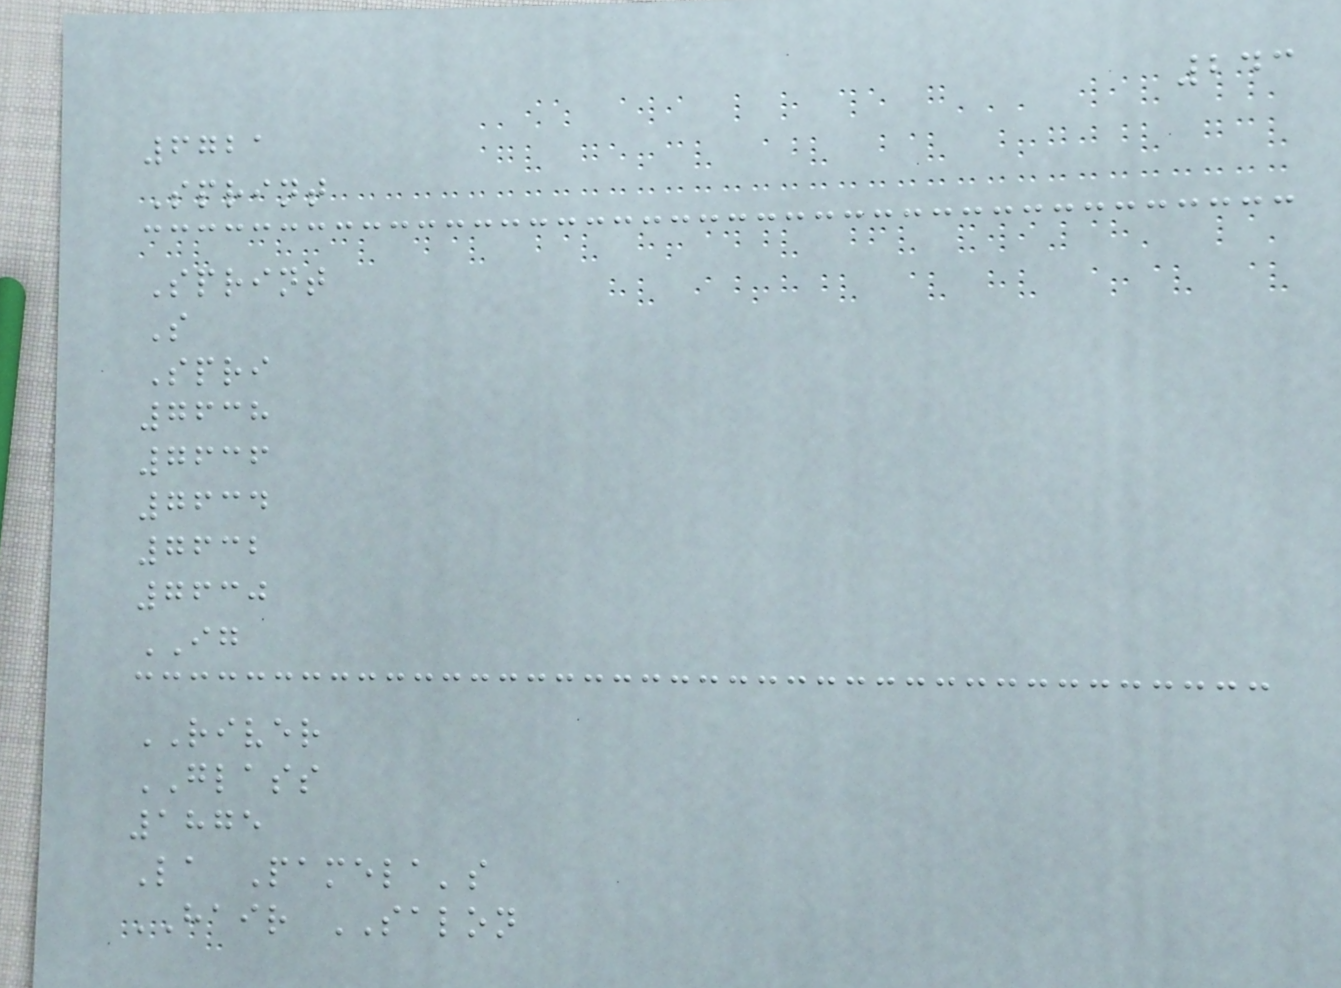243
6721
Sprint
Sprint
S
Spri
7638
7636
7634
7632
7630
IG
RIVER
GLASS
1875
La Pamela's
HAIR SALON
